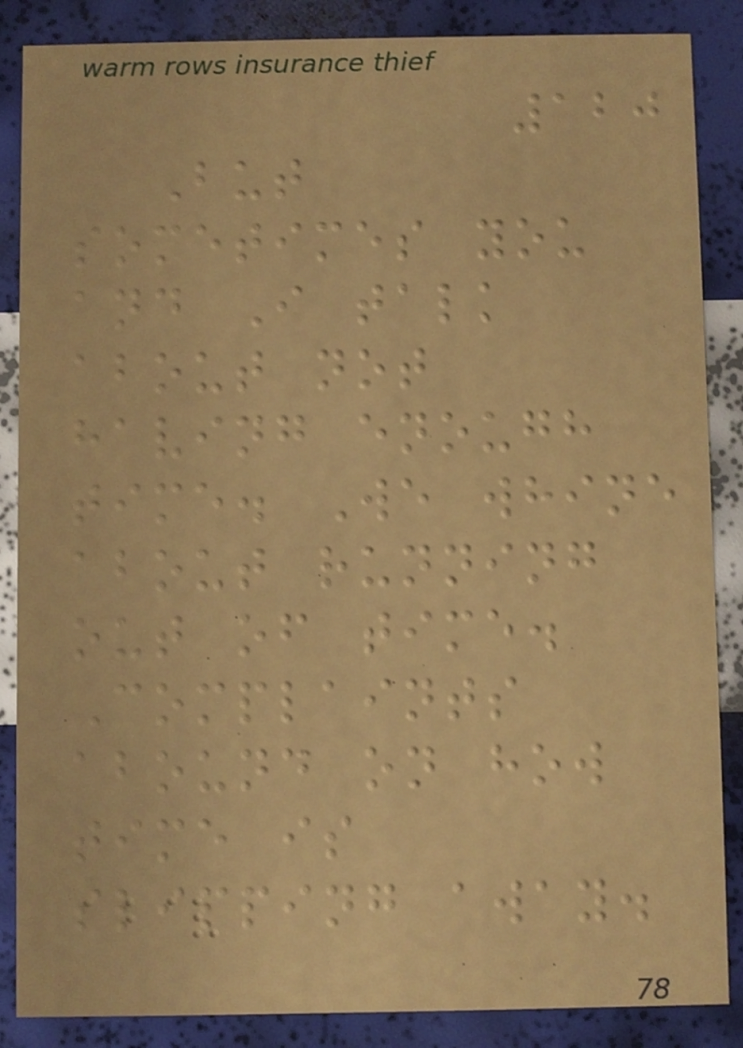120
But
sometimes you
and I talk
about not
having enough
time. We whine
about running
out of time.
Complaints
abound on how
time is
slipping away.
